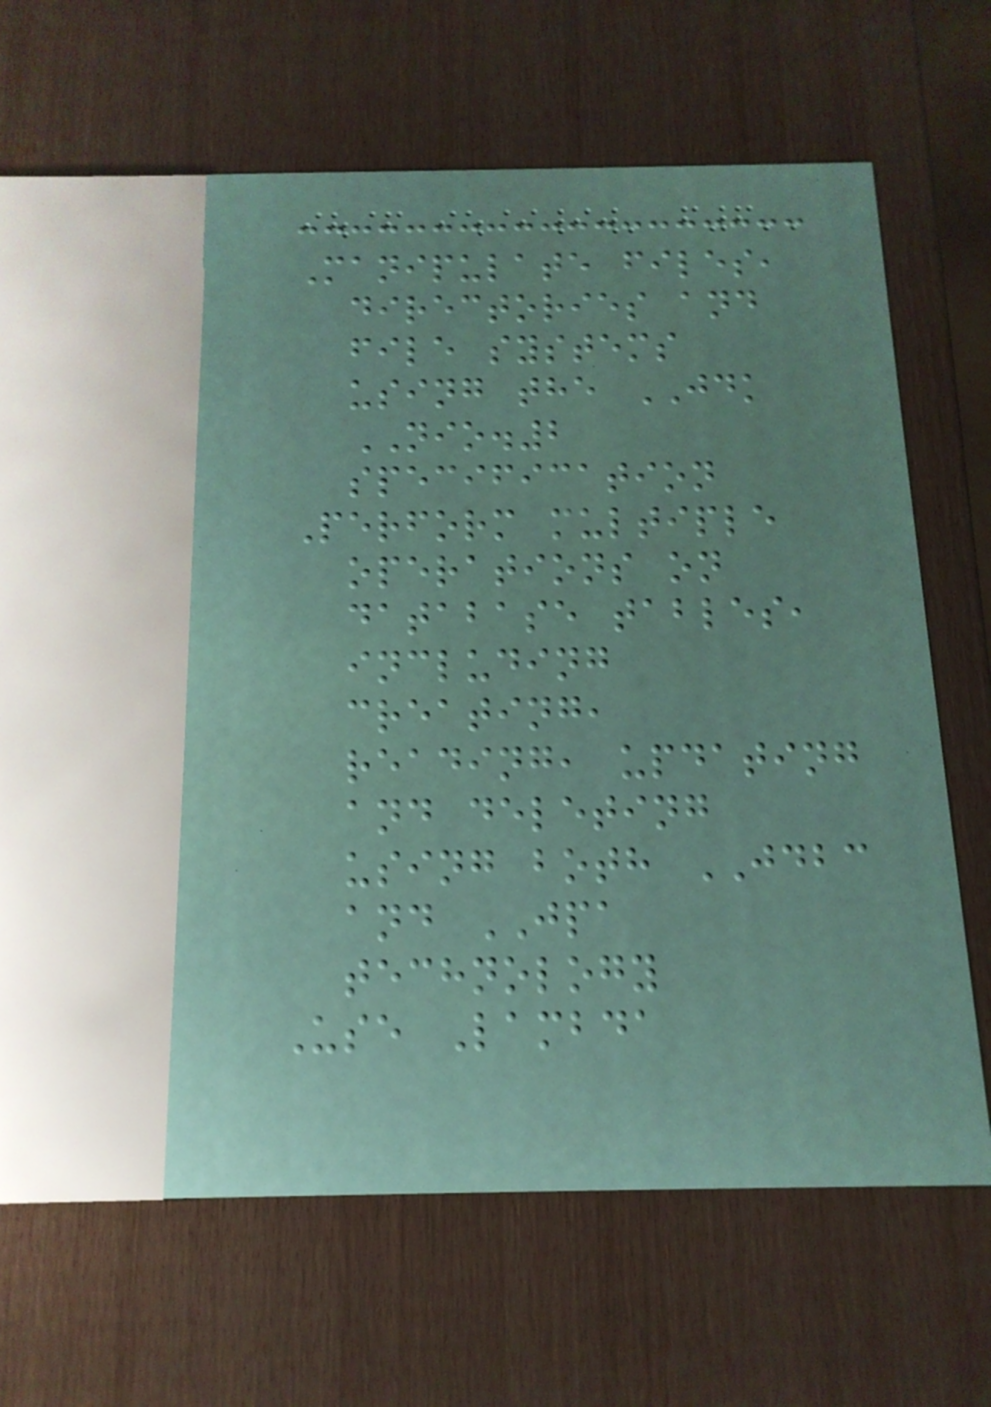Manipulate files,
directories and
file systems
using the JDK
NIO.2
specification
Perform multiple
operations on
database tables,
including
creating,
reading, updating
and deleting
using both JDBC
and JPA
technology
Use Lambda
